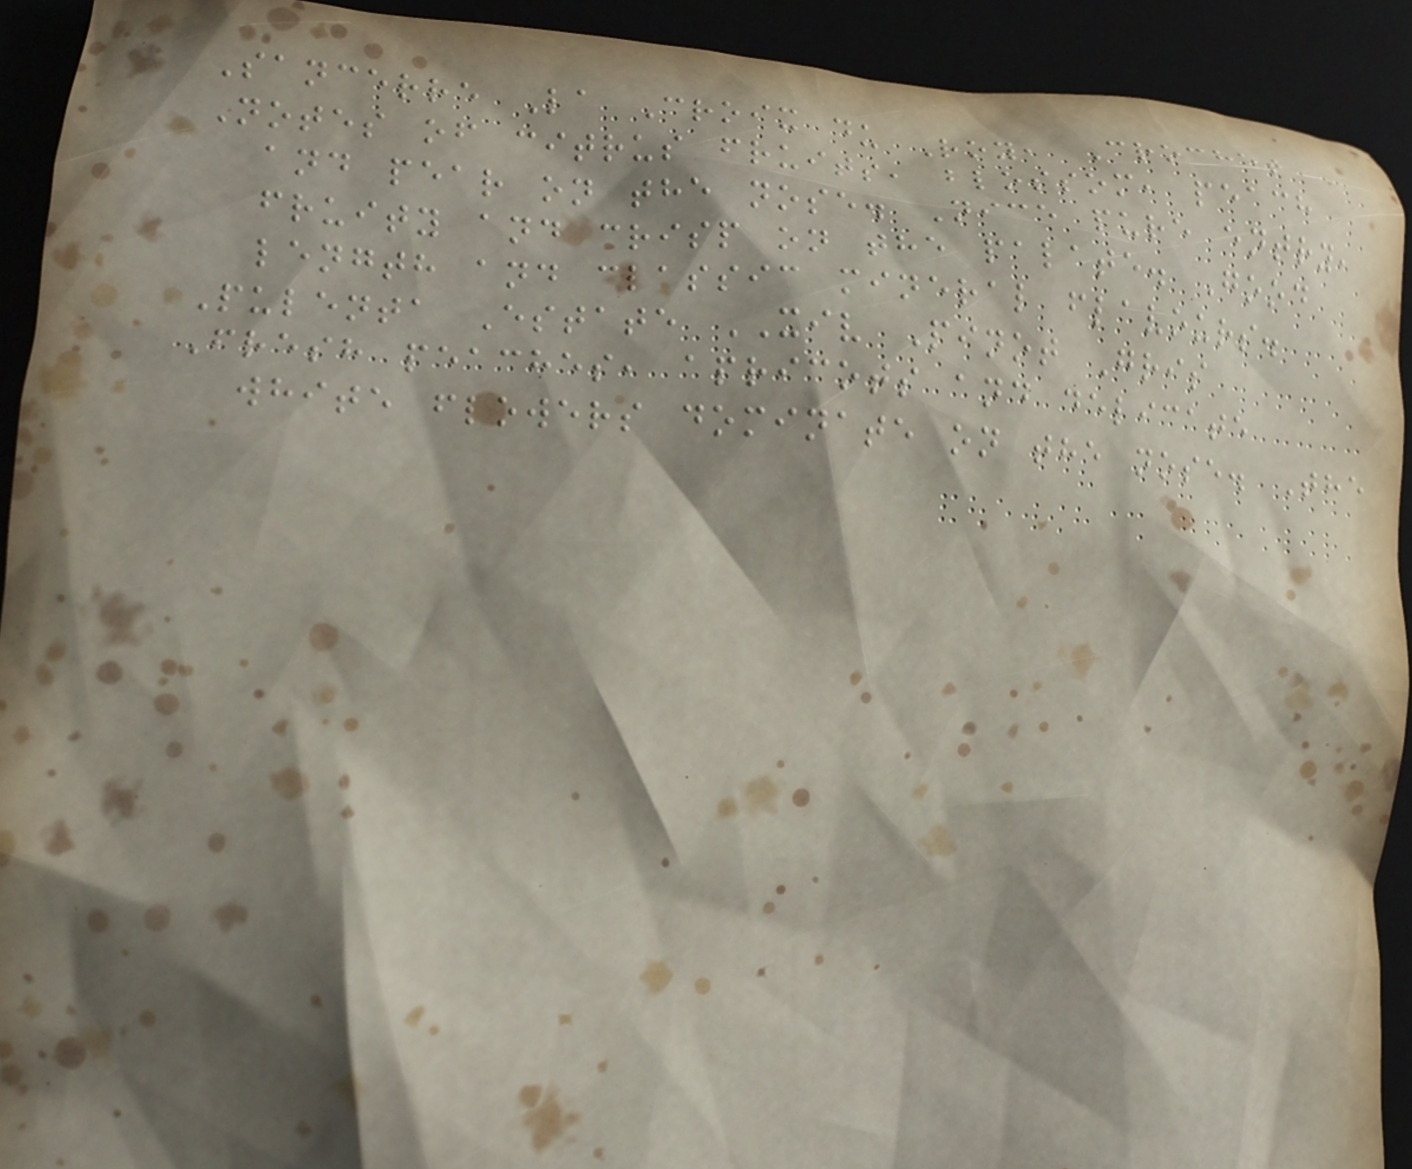Sancerre La Croix du Roy, Crochet
Notes of citrus fruits, blossom, peach
and pear on the nose. Nice pure entry,
fruity and crisp on the palate. Good
length and classic mineral flavours.
Pulenta Estate XIV Pinot Gris
Fresh peaches, apricots and delicate
white flowers dominate on the nose. The
